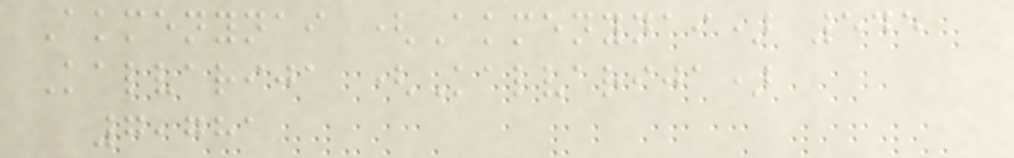Akmenynai (Akmenynai) 545
Kalvarija (Kalvarija)
7,781
